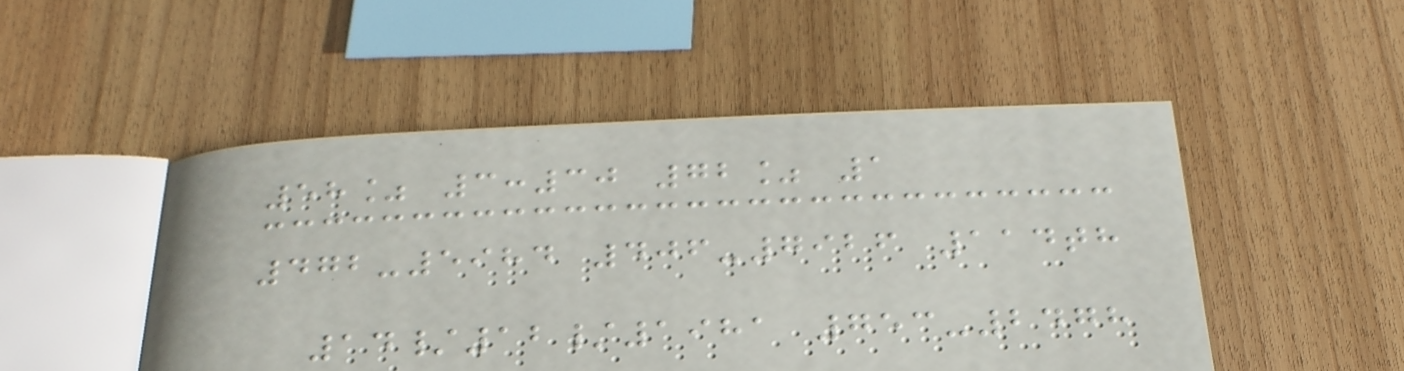58% 3:30 72% 1
472-5984 406-7926 114th
14/12/1981 753-2478
